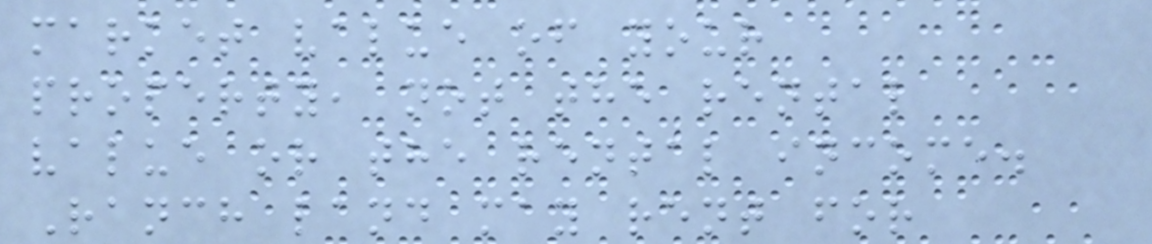market value of your
property, not the rental
value or the rental income.
Ranch land may rent for
